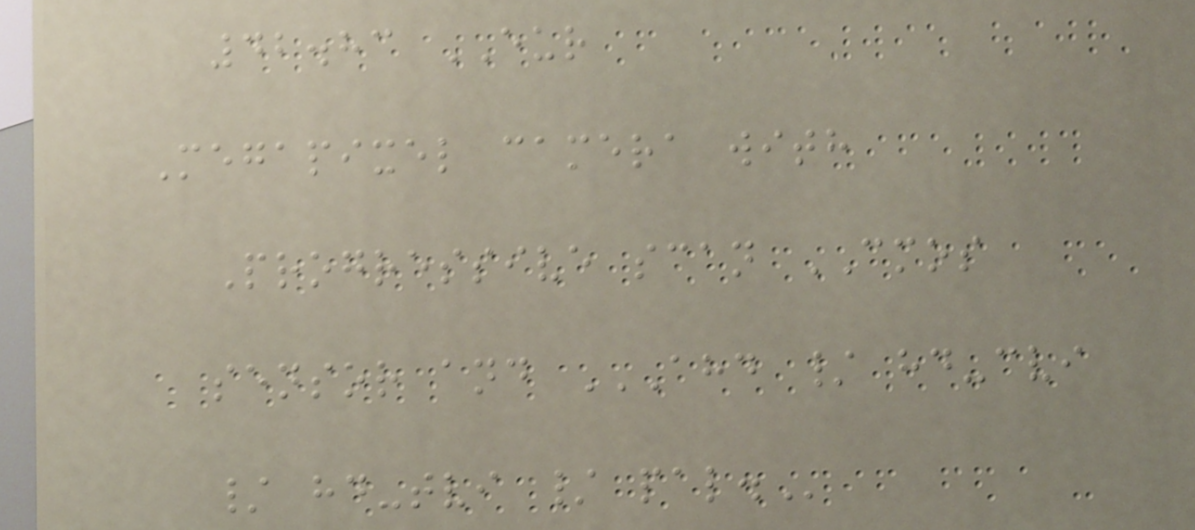42.83 EUR
Megapixel camera with
Progressive scan CMOS
sensor and AHD / HD-CVI
/ HD-TVI / PAL.
